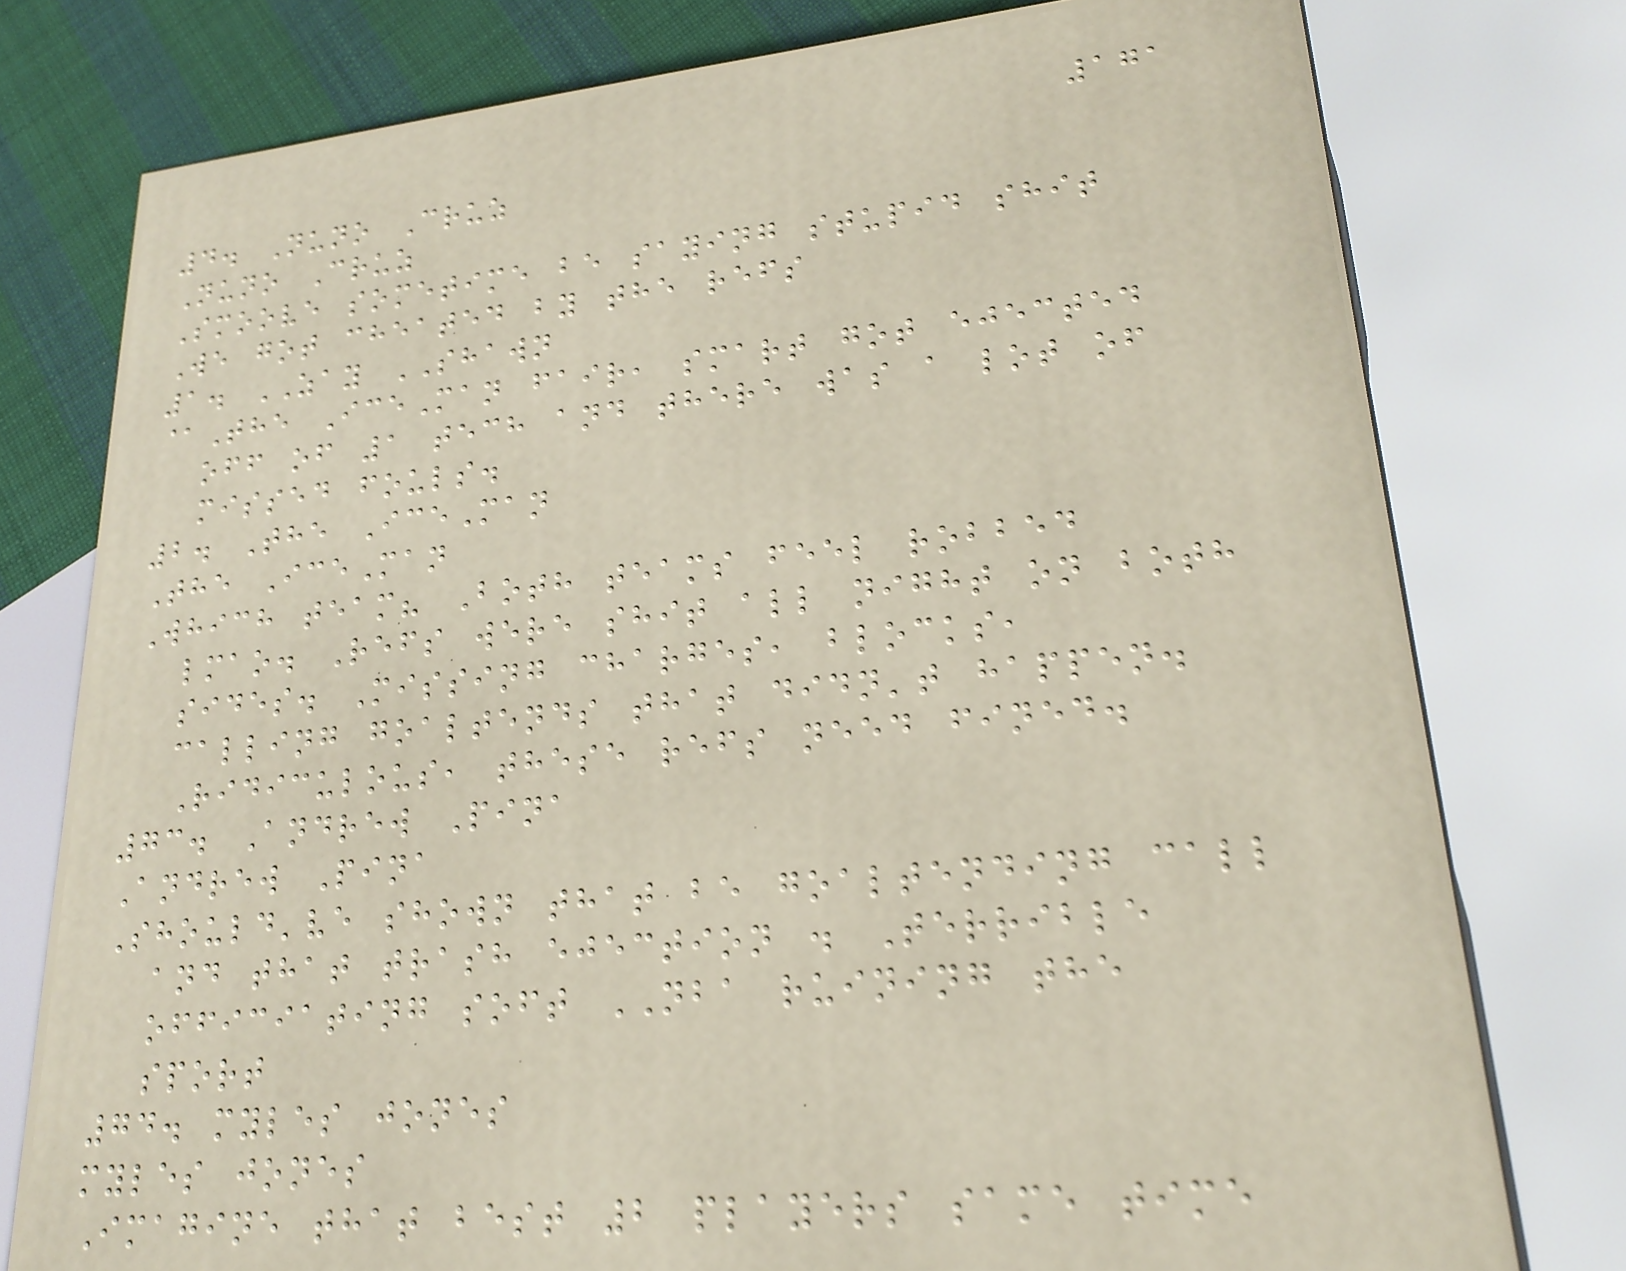171
4. Nuno Cruz
Nuno Cruz
Smoove sometime be saying stupid shit
We got cheated by the refs
1. ZAY SHAWN
@The IceMan fair, smart got ejected
off of 1 tech and there was a lot of
missed fouls.
2. The IceMan
The IceMan
Which team? Both teams feel robbed
lmao. Refs were shit all night on both
sides. Missing charges, blocks,
calling goaltends that didn't happen.
Ridiculous, these refs need fined.
73. Andrew Pina
Andrew Pina
Should've shown that be goaltending call
and that trash ejection . Terrible
officiating soft NBA ruining the
sport
74. myles jones
myles jones
Imagine that best 2 players same time
